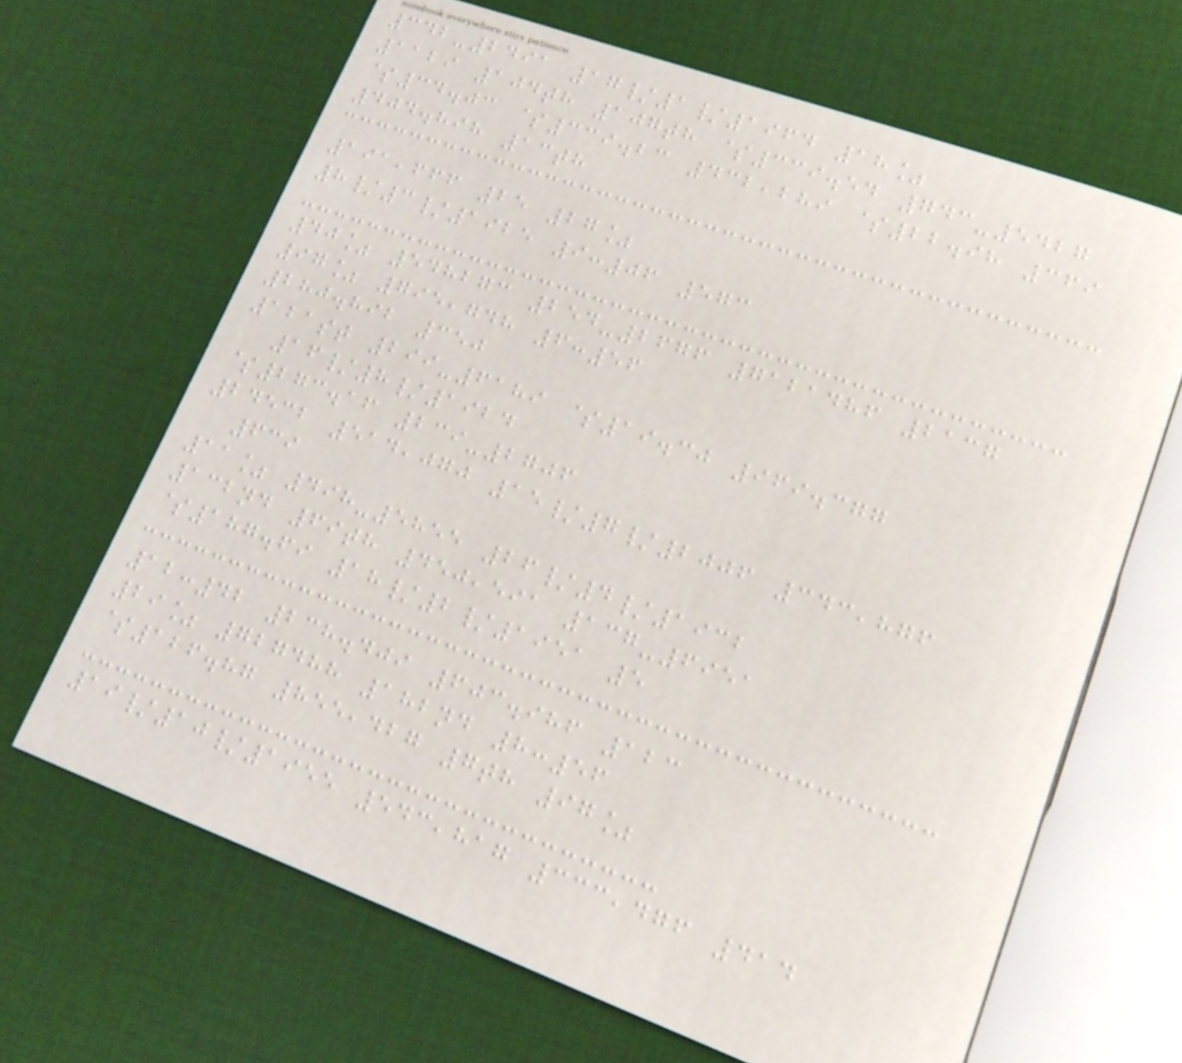342-2491 17/1/1964 18%
1129 104th 107th $339.54 743-5427
$34.03 $339.23 432,289 $22.98 369
404.898 13th
191,666 25 27%
8/3/1925 9:06 573
40% 548273 254-2676 7121486 2137
97% 795,748 6:56
280.892 350
121st 299-6189 $19.30 969.377
16/8/1924
$273.16 239-2706
24532 514,070 15/7/2006 343,876
639
11% 498-5855 26/4/1932
132nd 69th 450,591 137-6951
$187.69 18/2/1951 5
12:42 238.409 603.986 123
29% 727488 182nd 8:56
$126.87 855,427 7th 97%
19/10/1955 543,817 333,476 414
